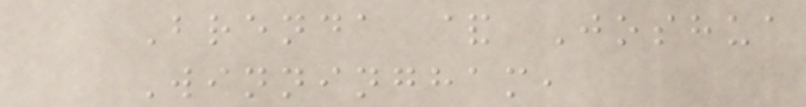Brenda & Joshua
Winningham,
